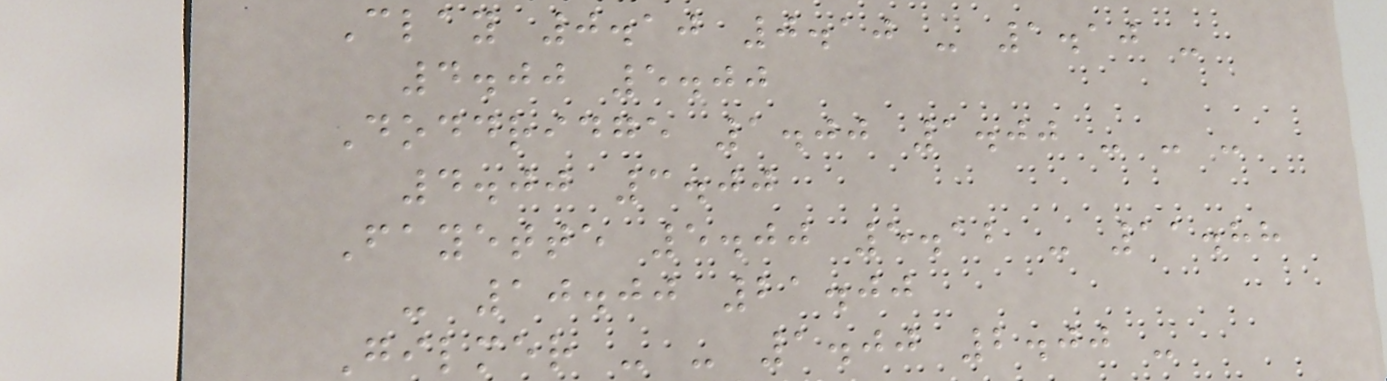Clay 0.10 0.10 - 1.10 -
4.00 5.00
Doddridge 1.00 1.00 - - -
4.00 3.00
Fayette 5.00 5.12 - 11.88
- 10.00 21.00
Gilmer - - 1.00 2.00 -
